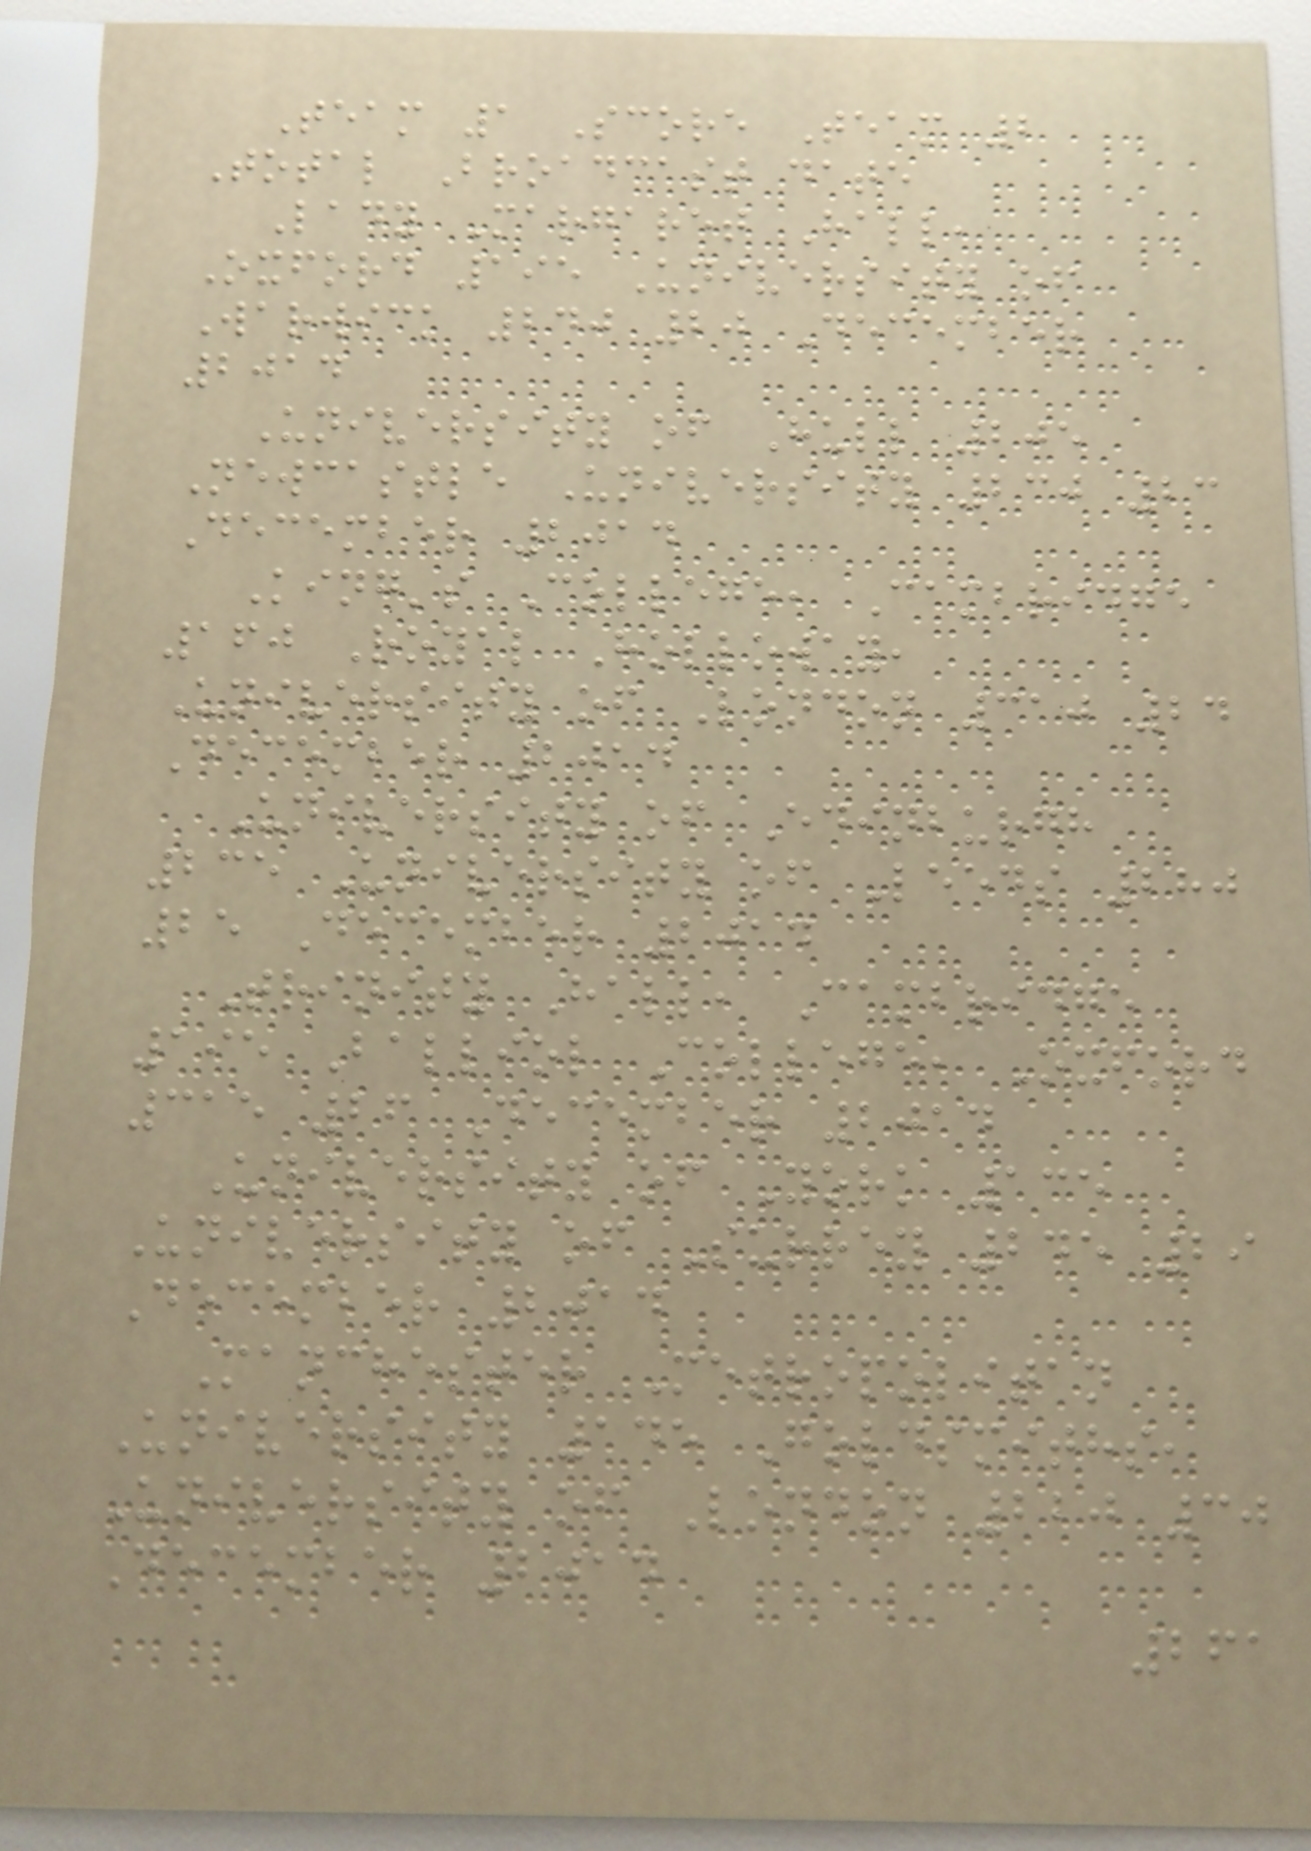Team 1 Score Team 2
Total Broadcast date
Lady Margaret Hall,
Oxford 195 University of
Warwick 240 20 December
2014
University of Hull 205
Newcastle University 230 23
December 2014
King's College, Cambridge
160 Royal Holloway,
University of London 310 24
December 2014
University of Edinburgh
235 University of Leeds 280
25 December 2014
Trinity Hall, Cambridge
195 Balliol College, Oxford
315 26 December 2014
University of York 135
University of Surrey 245 29
December 2014
Manchester Metropolitan
University 145 Goldsmiths,
University of London 220 30
December 2014
261
